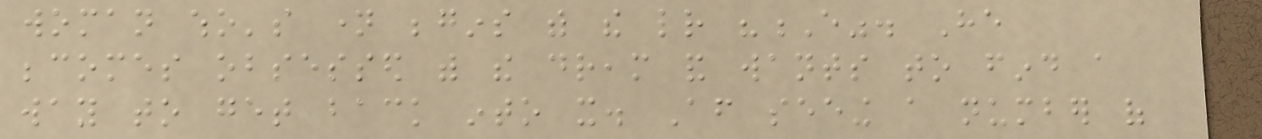woman who's name begins with the letter "E". He
becomes obsessed with the dream and wants to find a
way to get back into it. After seeing a number of
